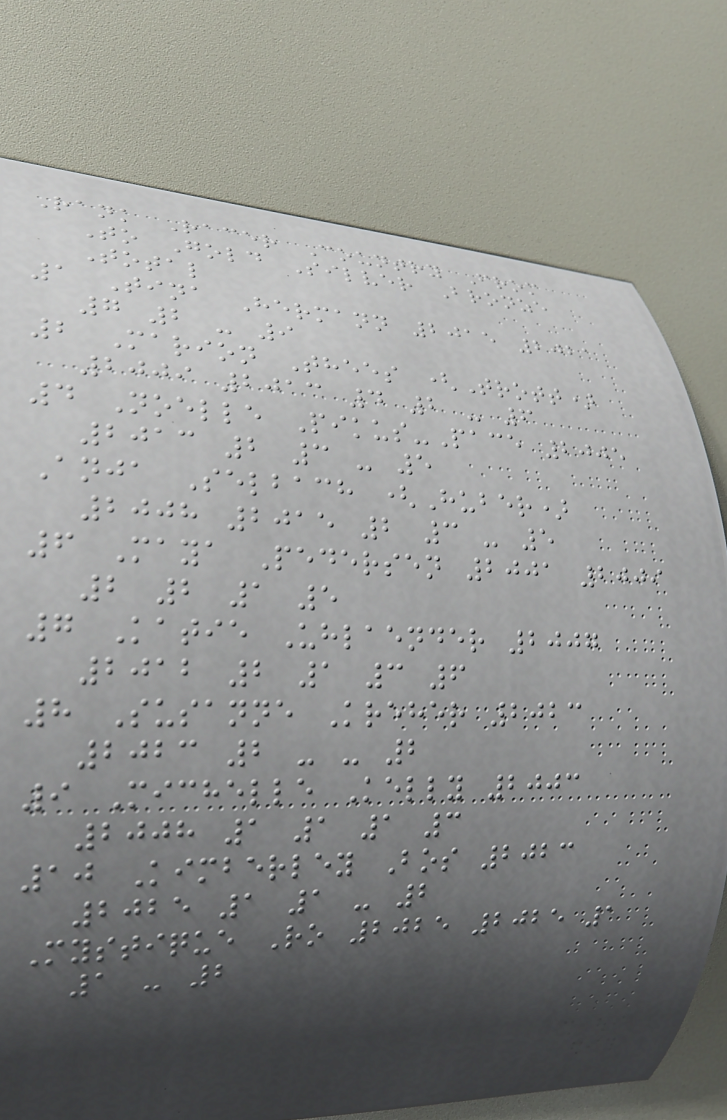Rank Racer Country From
To Gold Silver Bronze
Total
1 Tina Hermann 2015 2021
7 2 - 9
2 Marion Thees (Trott)
2009 2013 4 2 - 6
4 Noelle Pikus-Pace 2005
2013 2 3 - 5
Anja Selbach (Huber)
2008 2015 2 3 - 5
6 Maya Pedersen 2001 2009
2 2 1 5
7 Katie Uhlaender 2007
2012 2 1 3 6
8 Susanne Kreher 2023
2023 2 - - 2
9 Michelle Kelly 2003
2008 1 1 1 3
10 Kimberley Bos 2023
2025 1 1 - 2
Mystique Ro 2025 2025 1
1 - 2
